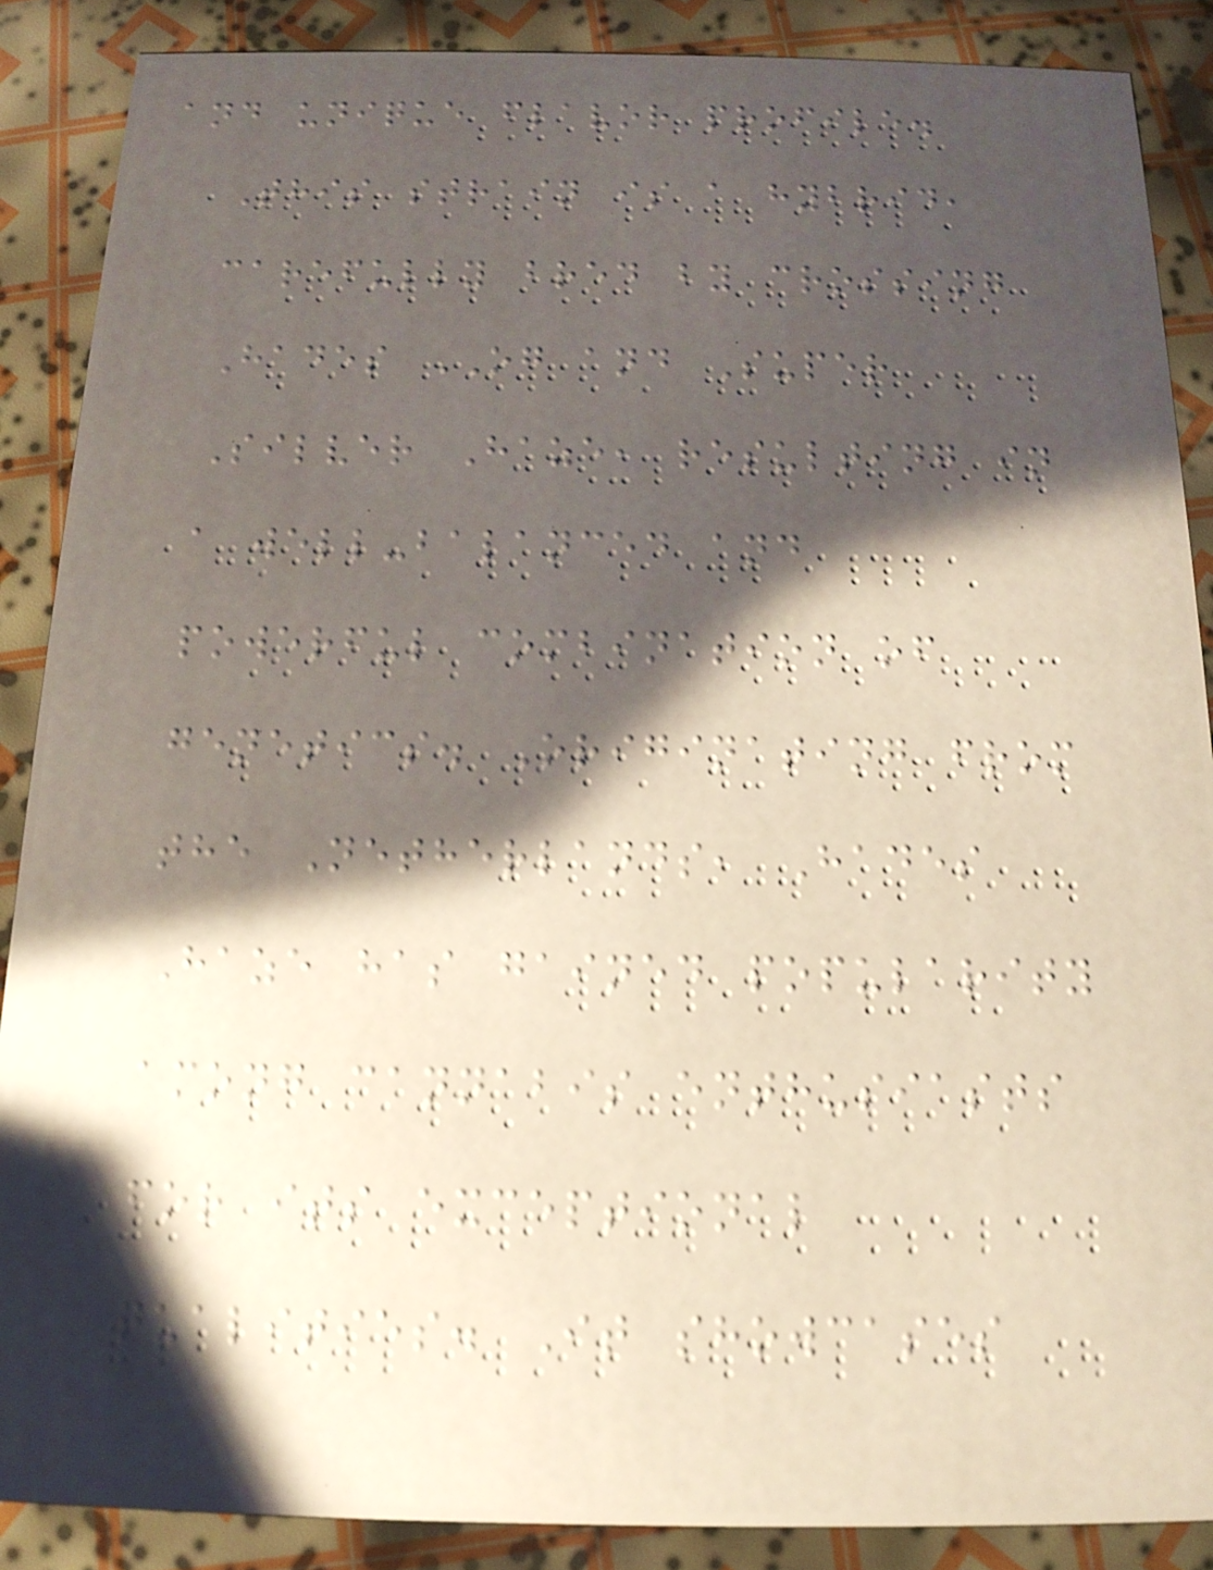and unique flavor profile.
This strain is a hybrid,
carefully bred by crossing
Hades OG and Super
Silver Haze, resulting in
a well-balanced and
powerful combination of
genetics. Originating from
the Netherlands, Hades
Haze has gained popularity
among cannabis enthusiasts
for its exceptional
qualities. It showcases
